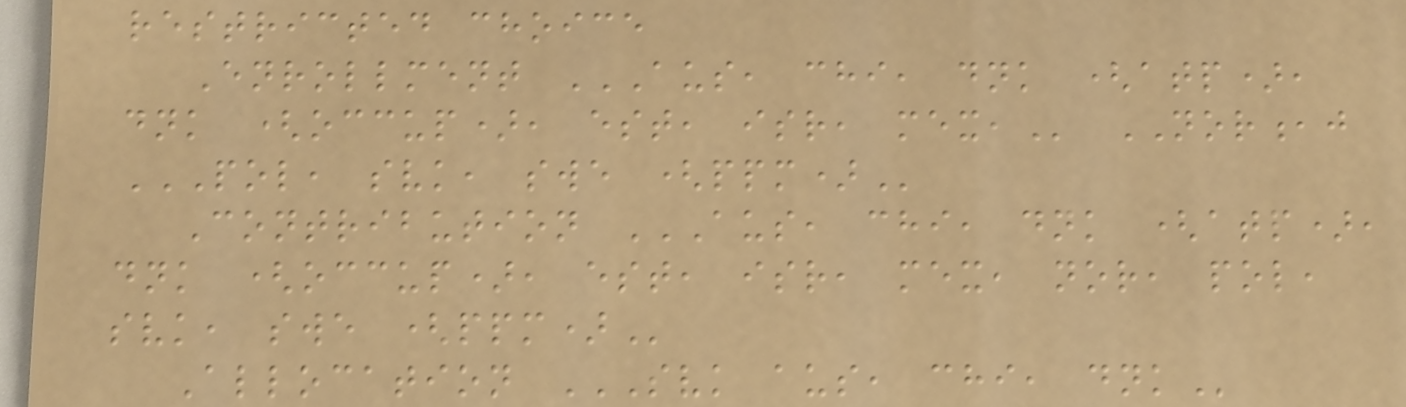restricted choice
Enrollment AUS, CHI, DNK (ATP),
DNK (OCCUP), EST, ISR, MEX, NOR,j
POL, SVK, SWE (PPM)
Contribution AUS, CHI, DNK (ATP),
DNK (OCCUP), EST, ISR, MEX, NOR, POL,
SVK, SWE (PPM)
Allocation SVK AUS, CHI, DNK
